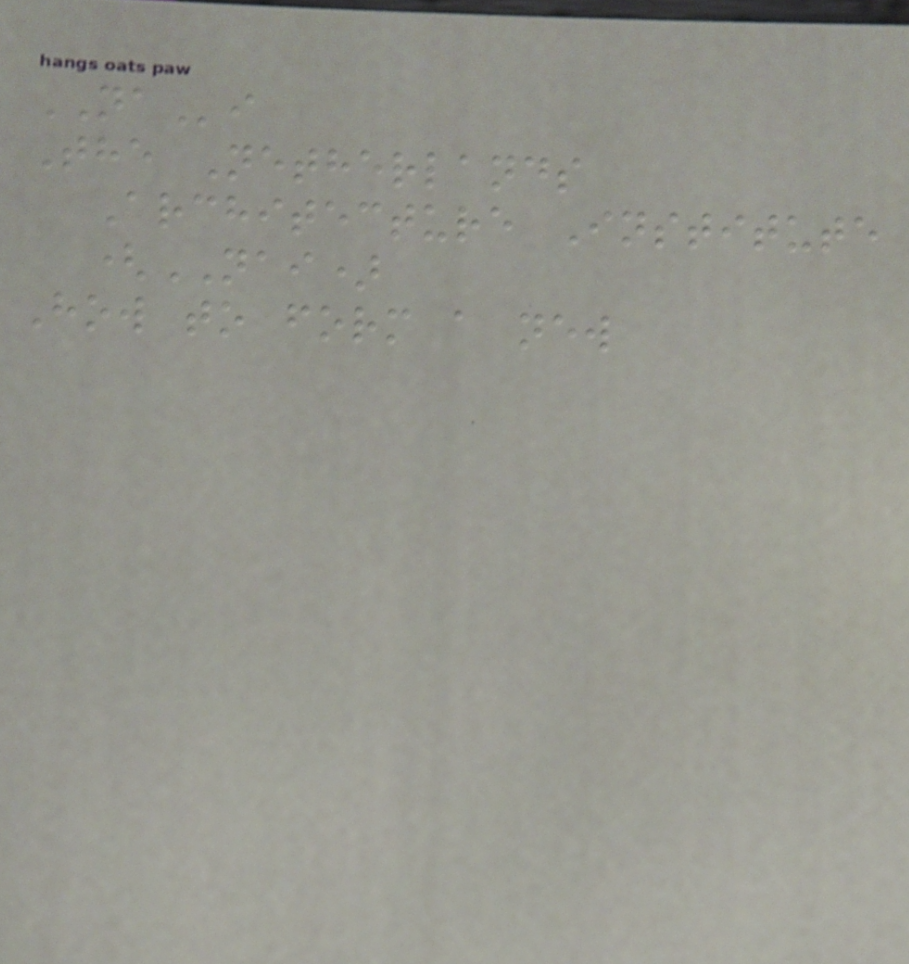NAi
The Netherlands
Architecture Institute
(NAI)
How to form a new
